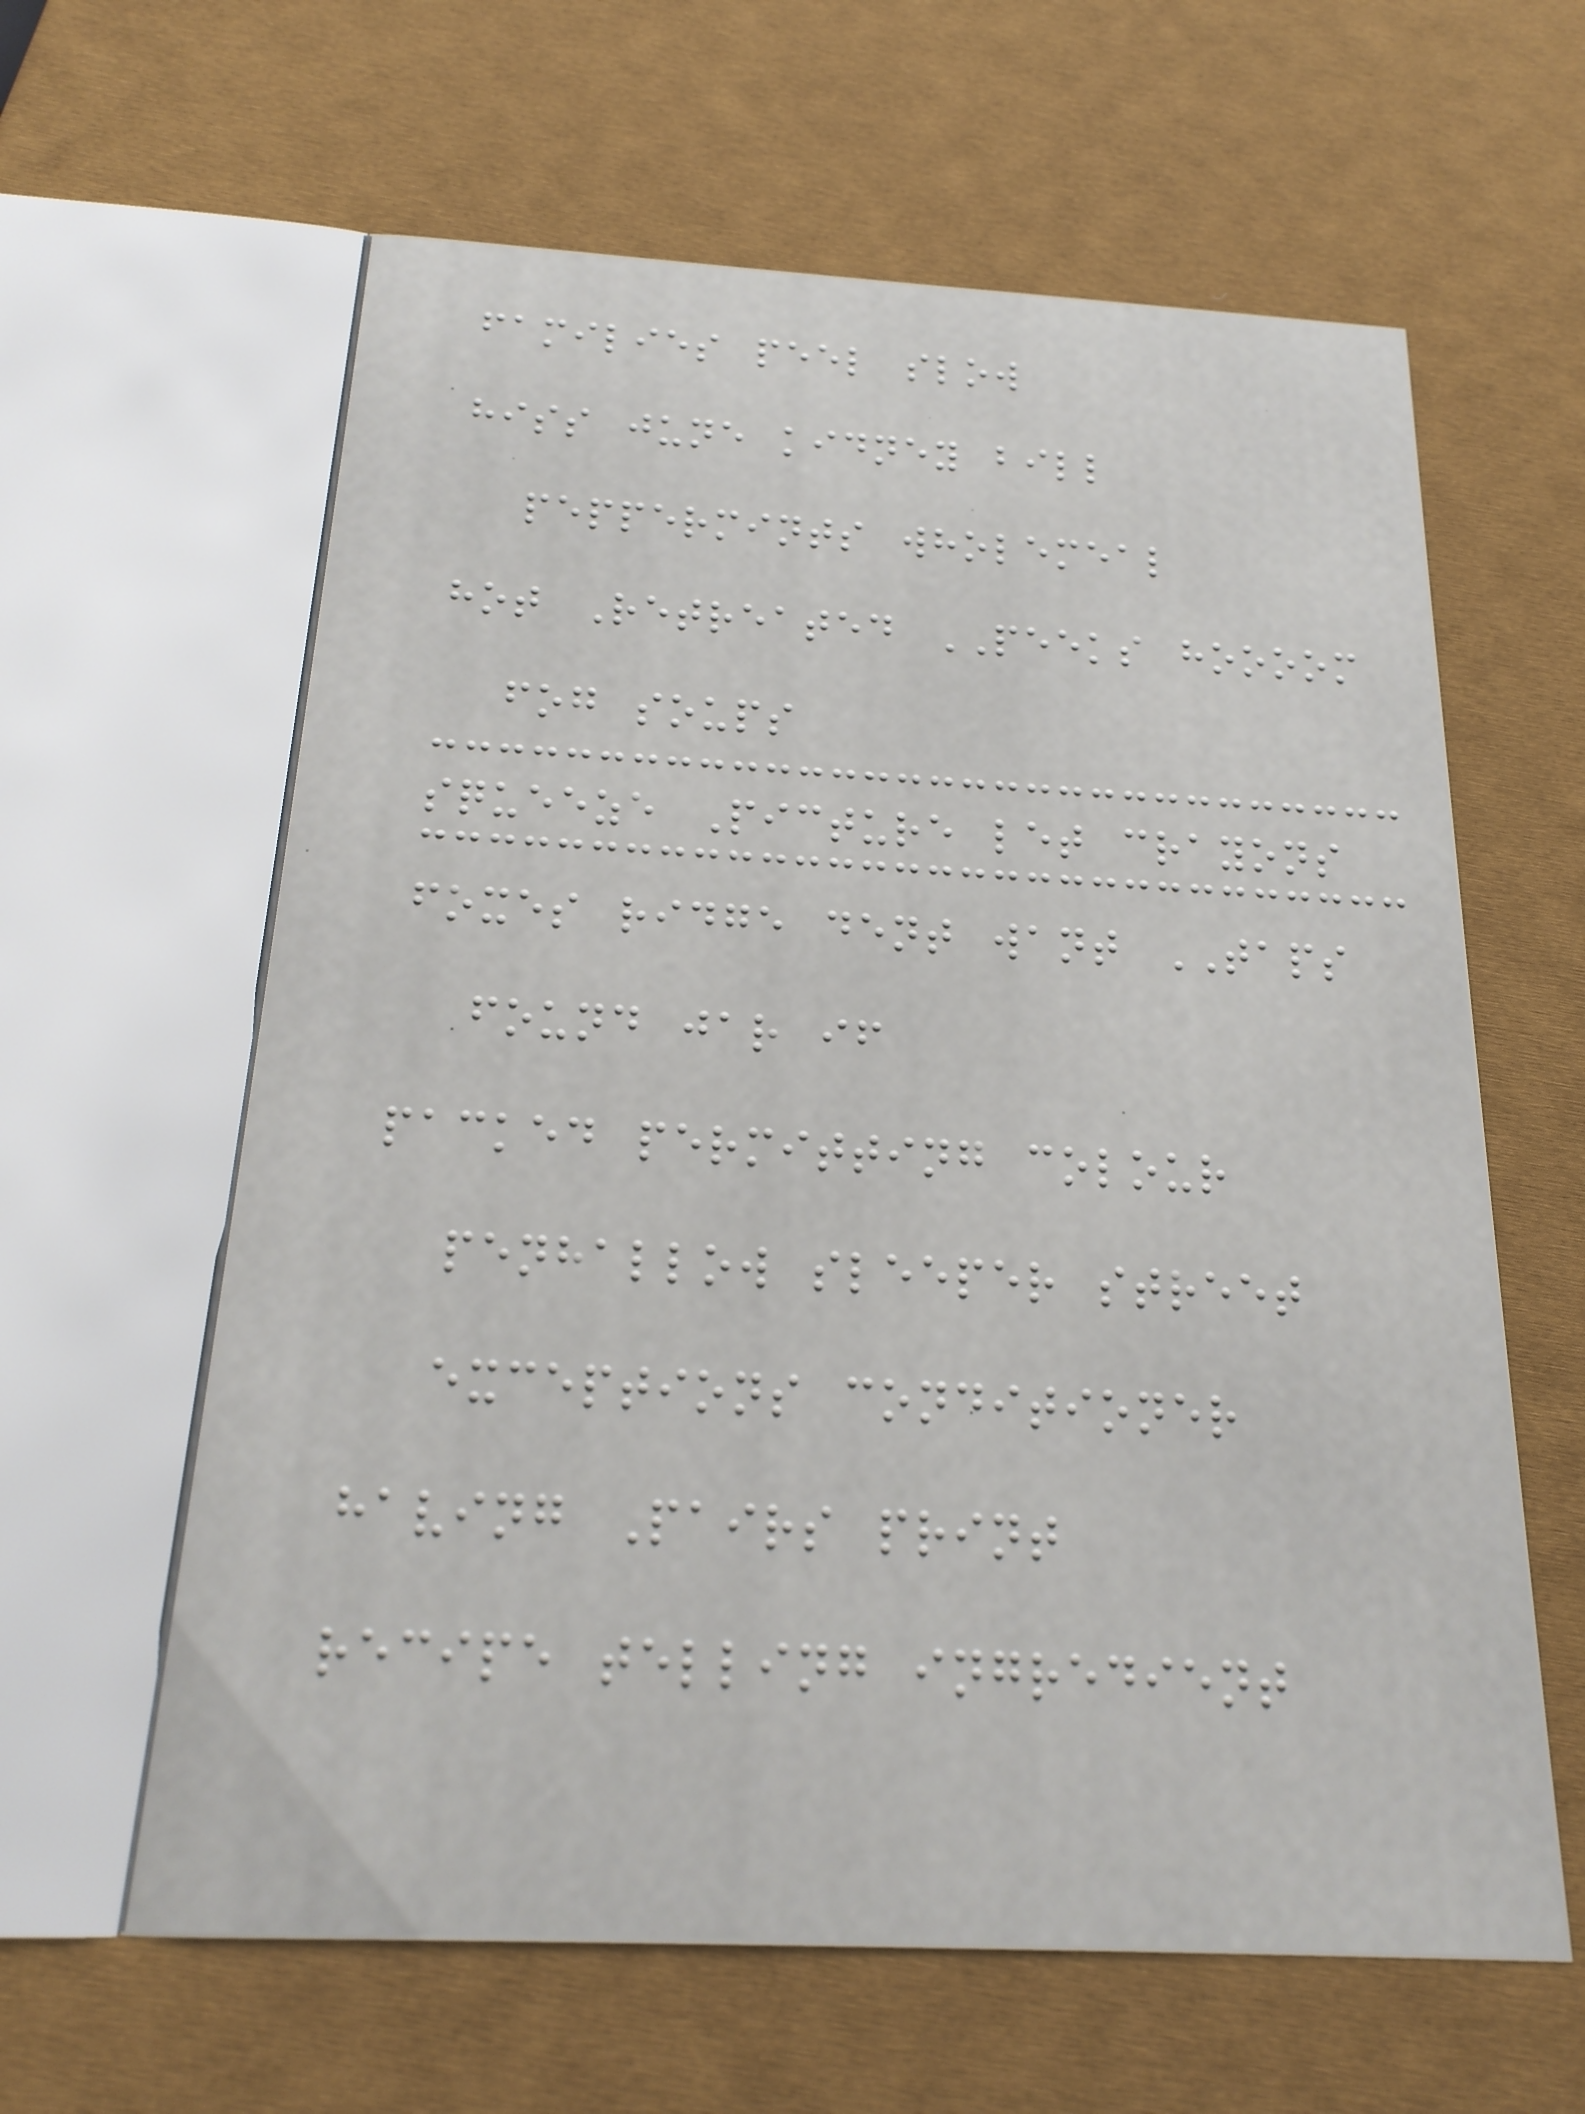families peel slow
hiss june kidney bill
peppermints wholemeal
hot Retreated PEEKS hoooom
fog soups
squeeze Picture let crayons
foxes ridge dent want TAPS
found jar if
packed permitting colour
penhallow sleeper street
exceptions conditioner
having Pairs print
recipe telling ingredient
